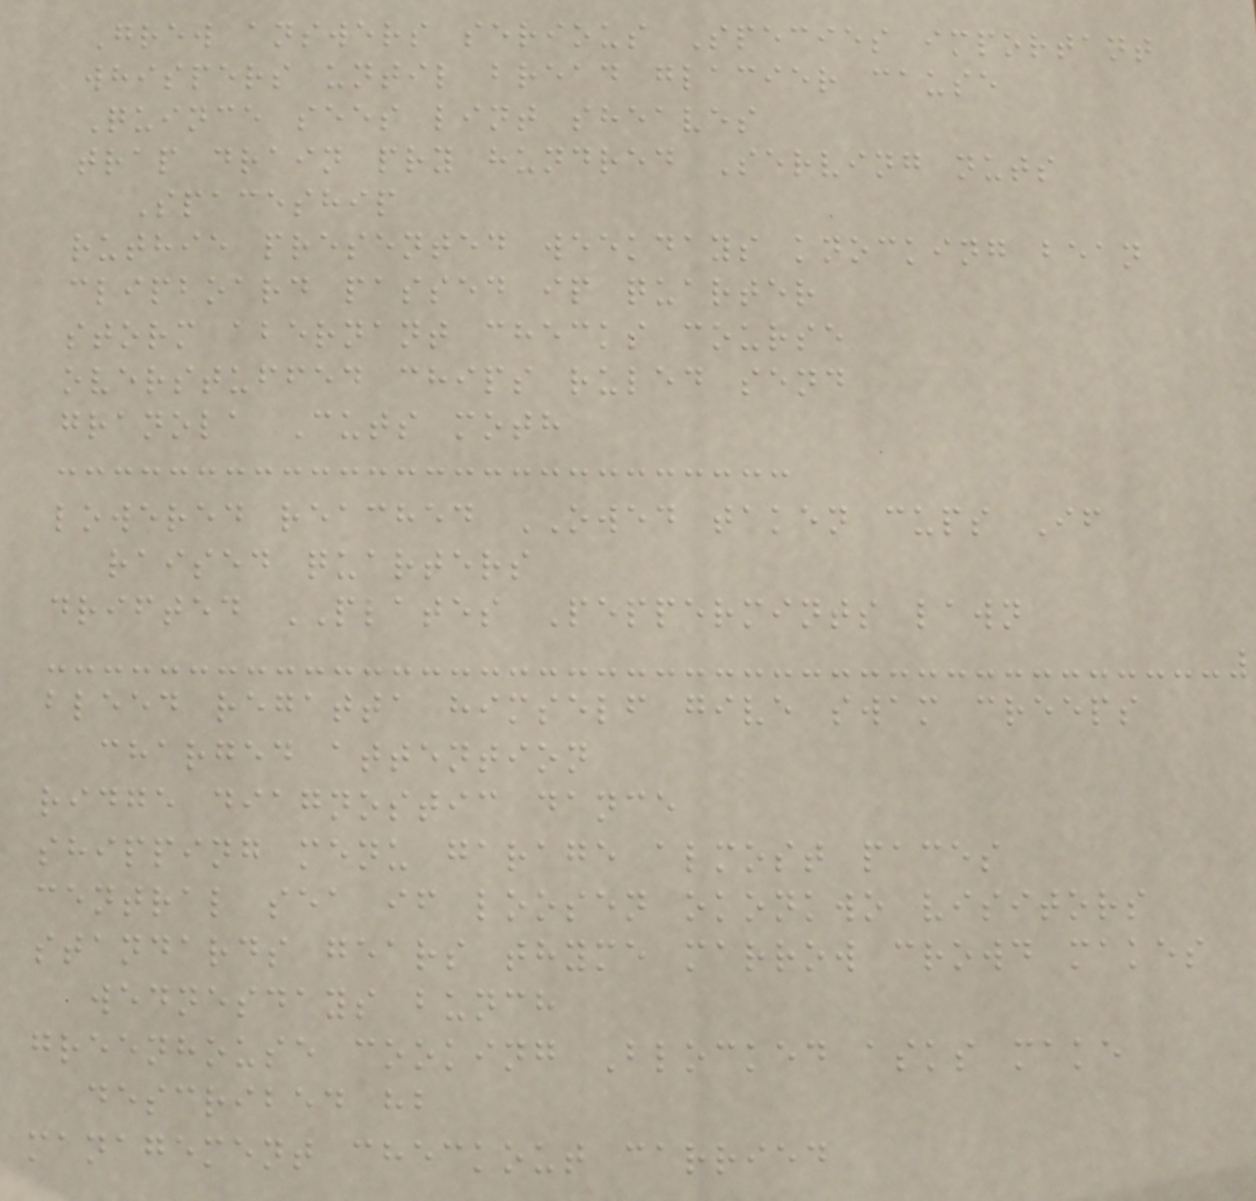Grew answers serious Species important
whispers until bread glacier cause
Quince sees lint sheaves
trap drain pry hundred Serving nuts
Spaceship
ruthie presented weekdays knocking bean
clipboard passed ip quarter
storm abernant checks course
overstuffed chips ruled send
granola Cuts moth
lowered reached OWED taken cups If
raised quarters
drifted PLATES Peppermints lawn
bleed regatta himself give swam creeps
charged attention
ridge diagnostic dance
shipping menu garage almost paces
central sea if loosen okonkwo visitors
standards gears thyme marrow crowd makes
wednesdays bunch
greenhouse cooking Blocked asks make
described hb
management checkout carried
